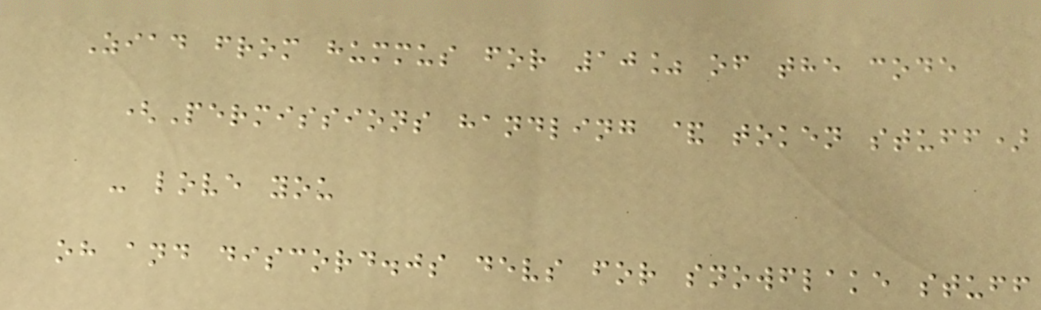Ziad from hummus for 10% of the code
(Permissions handling & token stuff)
- love you
oh and discord.js devs for snowflake stuff
